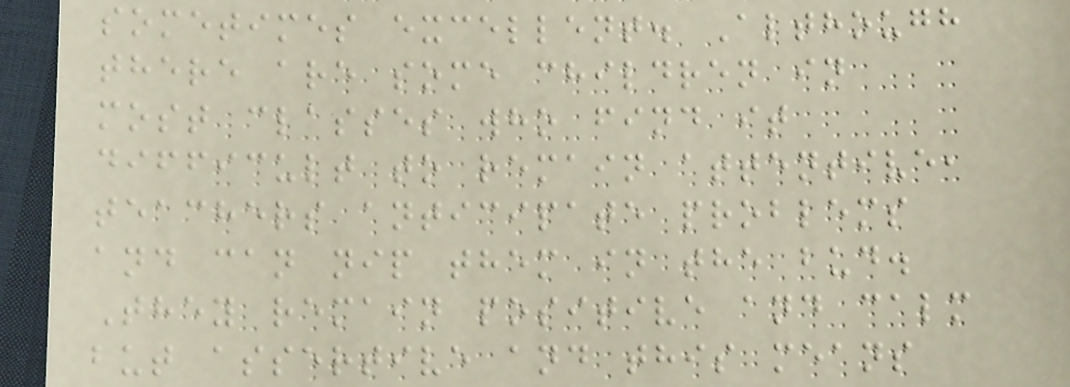sometimes excellent. Although
there are some children in
most classes who find it
difficult to remain attentive,
teachers anticipate problems
and can nip them in the bud.
They remain positive and calm
but assertive and this means
